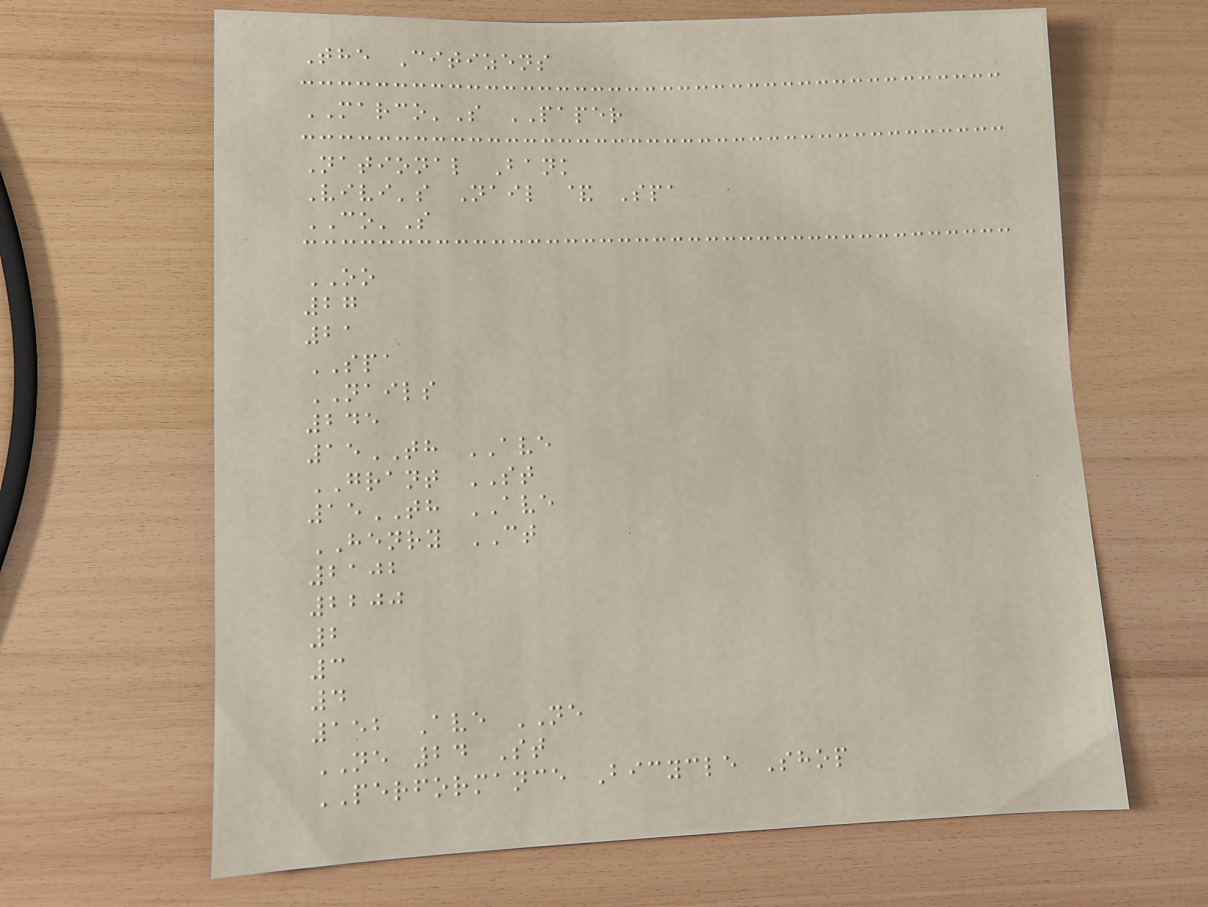The Citizens
MARCO'S PAPER
National Bank
Vivi's Nail & Spa
CO'S
OO
27
21
SPA
NAILS
245
15TH AVE
GRANT ST
15TH AVE
HENRY CT
2102
2200
2
3
4
152 Ave NE
NE 24 St
PERFORMANCE Bicycle Shop
